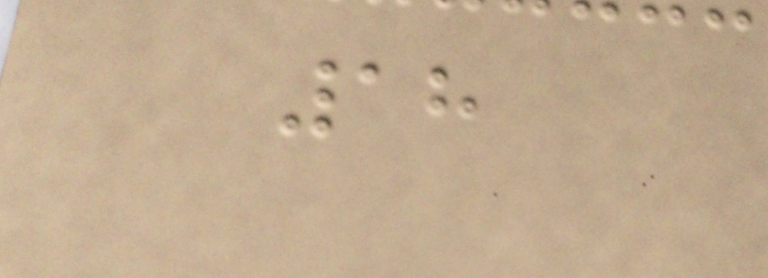18
